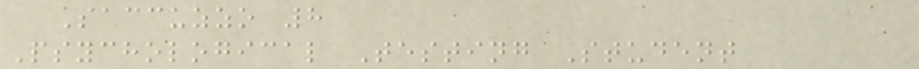Saccuzzo 8
Psychological Testing Student
